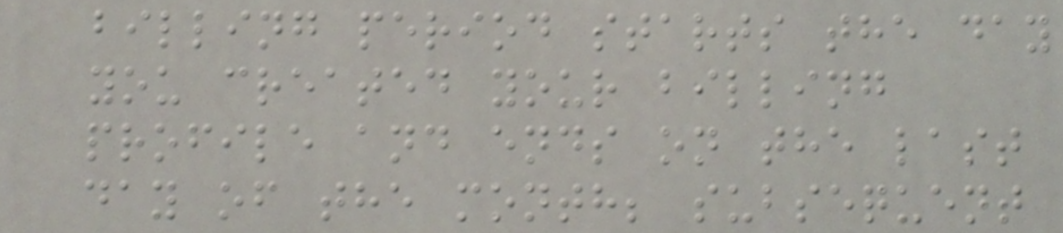billing period starts the day
you created your billing
profile and ends on the last
day of the month; subsequent
